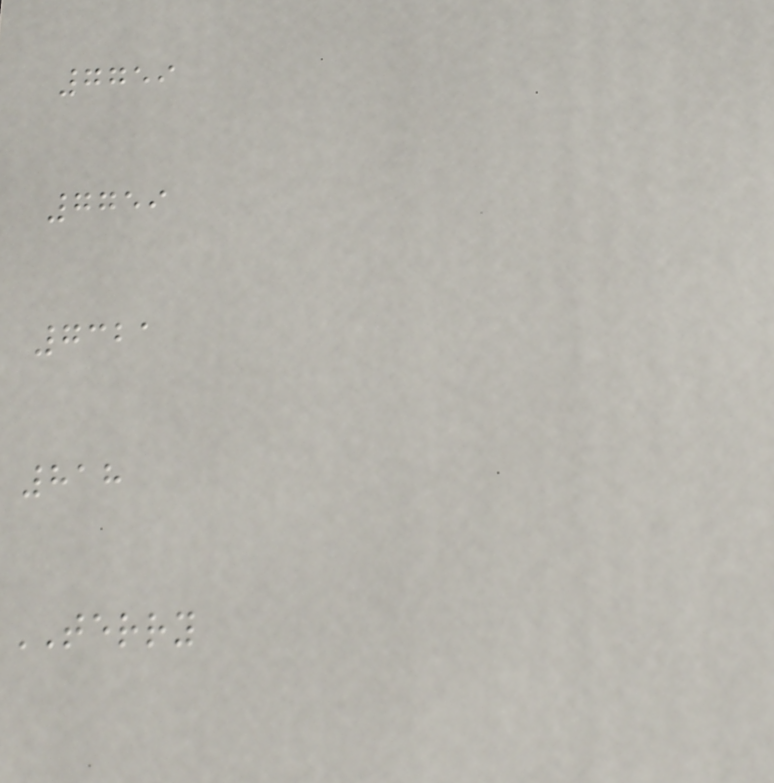7759
7759
7321
818
TERRY
